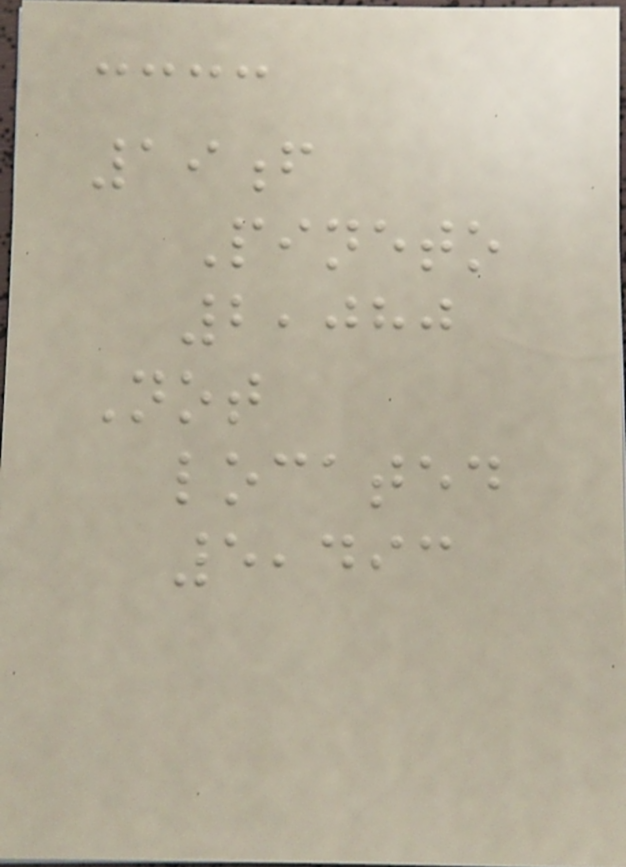19f
Pineto
2,080
Not
located
5,493
